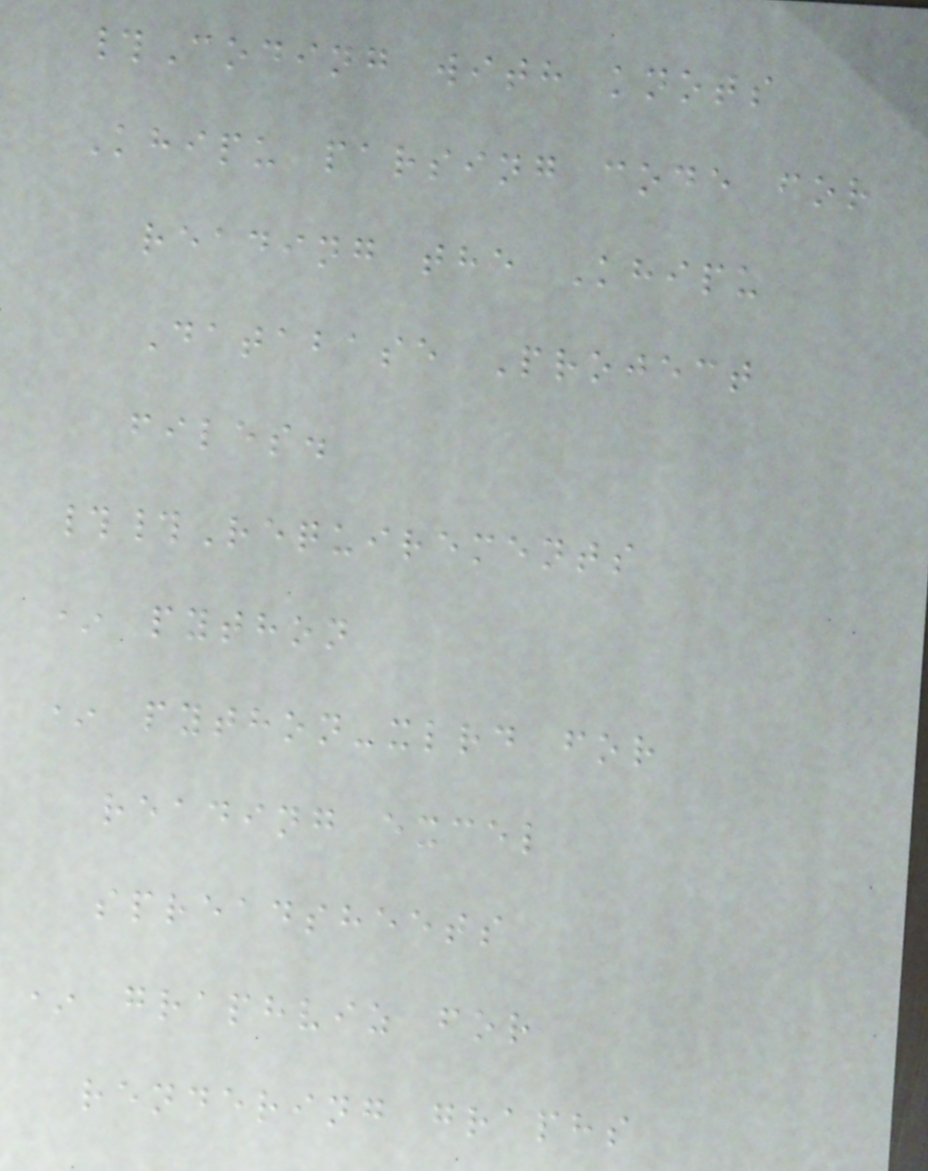#Coding with knots
Khipu parsing code for
reading the Khipu
Database Project
files.
##Requirements
* python
* python-xlrd for
reading excel
spreadsheets
* graphviz for
rendering graphs
